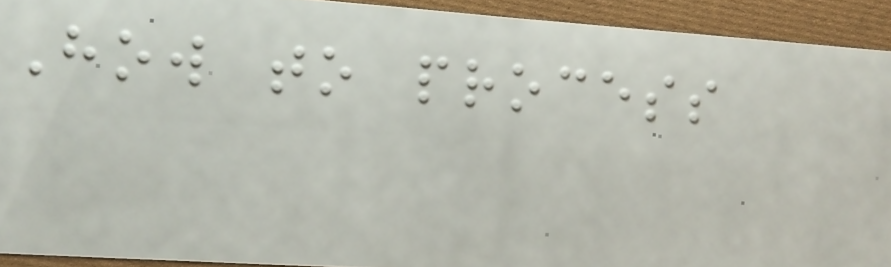How to process
